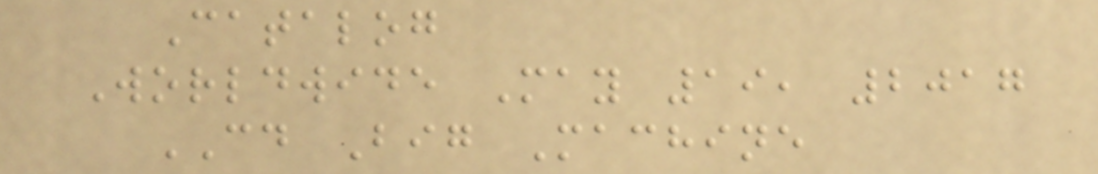Catalog
Worldwide May 19, 2017
CD Big Machine
